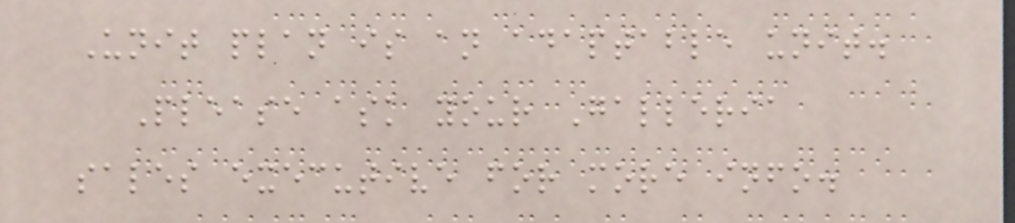Unit plan is an adaptable unit.
Please ask your Galleria
sales executive for more info.
